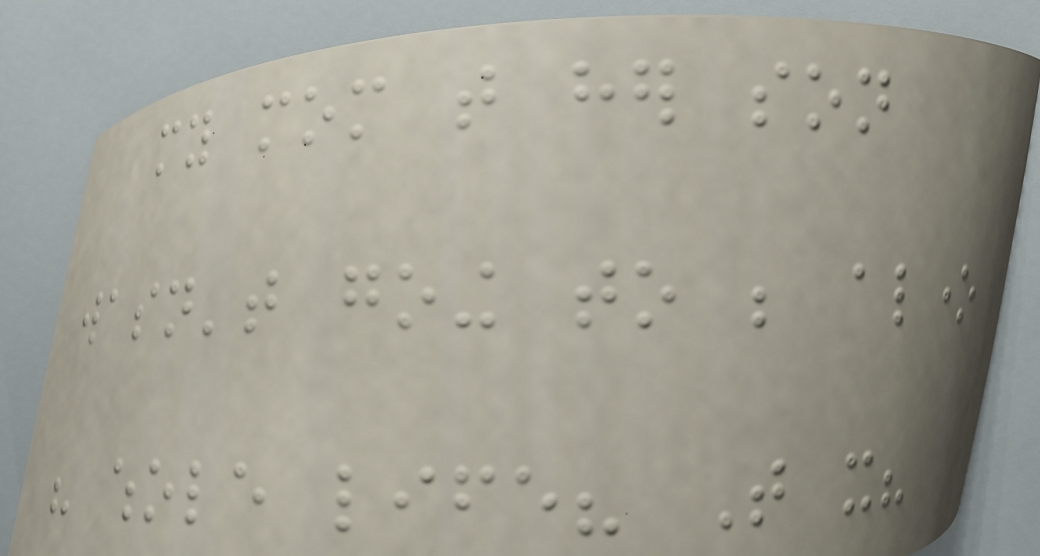my mom that her son
wasn't going to be alone
his whole life? That it?
